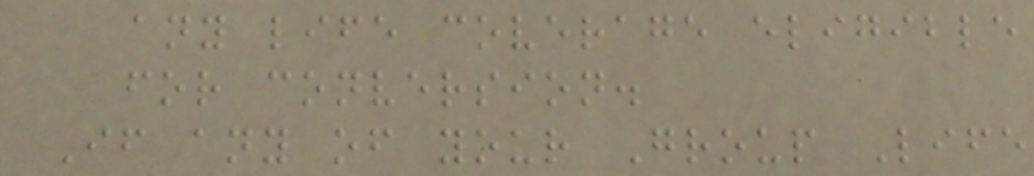any life coverage eligible
for conversion.
If any of your Group Life
